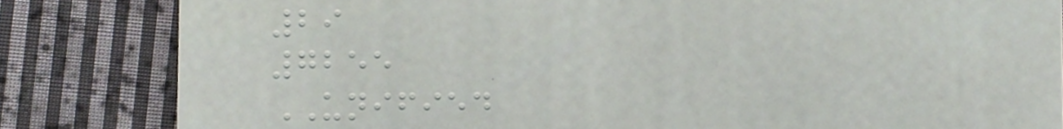29
7255
UNIFIED
